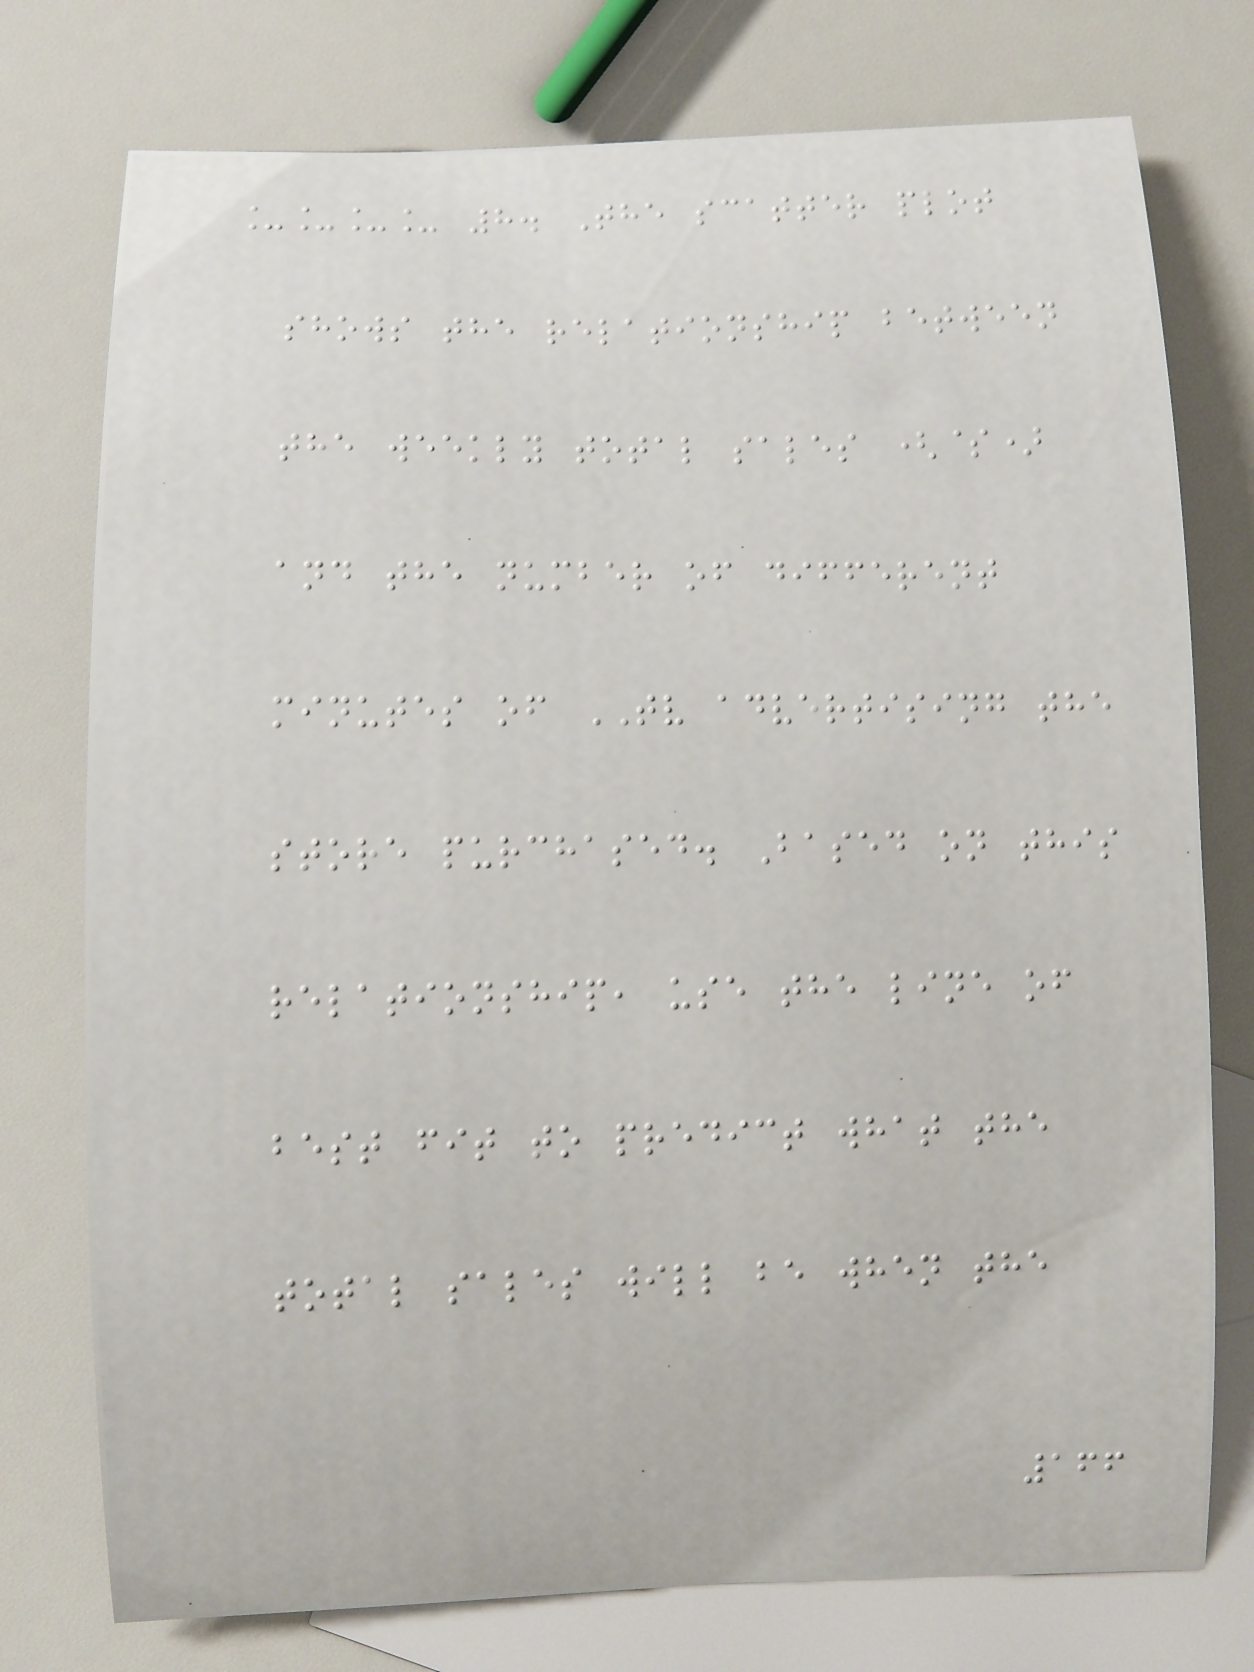____ 8. The scatter plot
shows the relationship between
the weekly total sales ($)
and the number of different
minutes of TV advertising the
store purchased. Based on this
relationship, use the line of
best fit to predict what the
total sales will be when the
166
